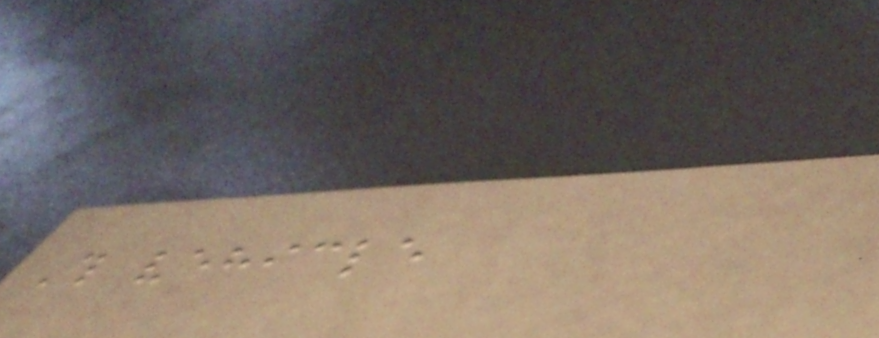This vehicle
